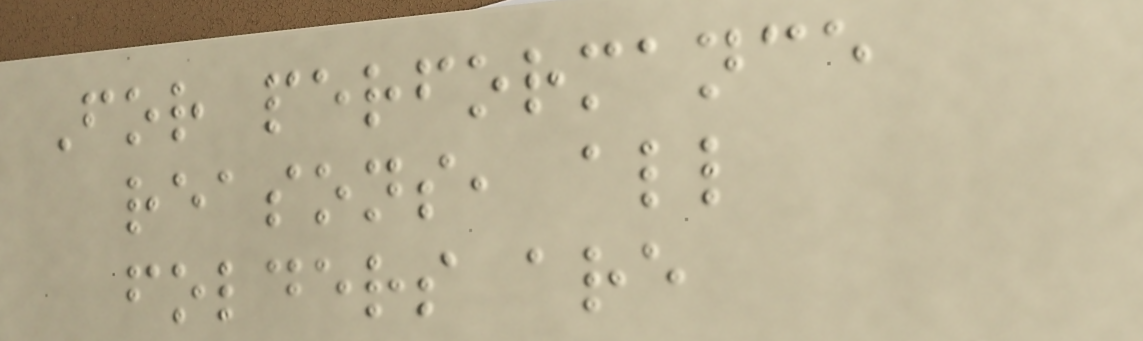For performance
reasons, all
folders are
